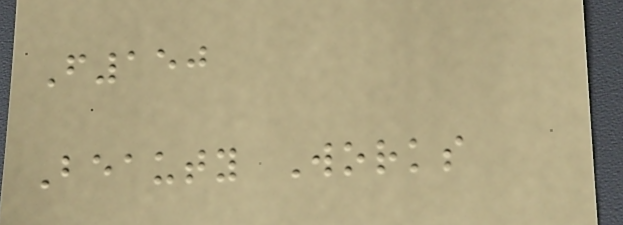F150
Beauty Works
